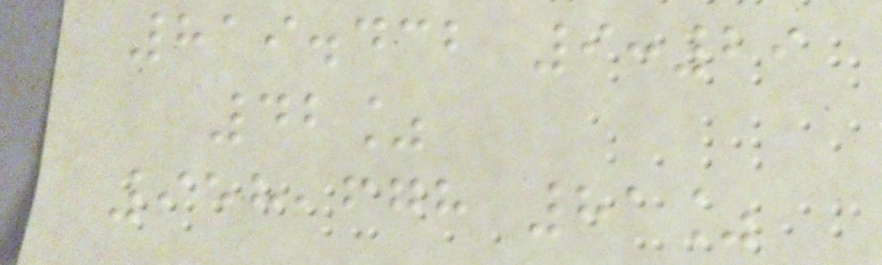819.432 9:29
42%
958,678 81%
